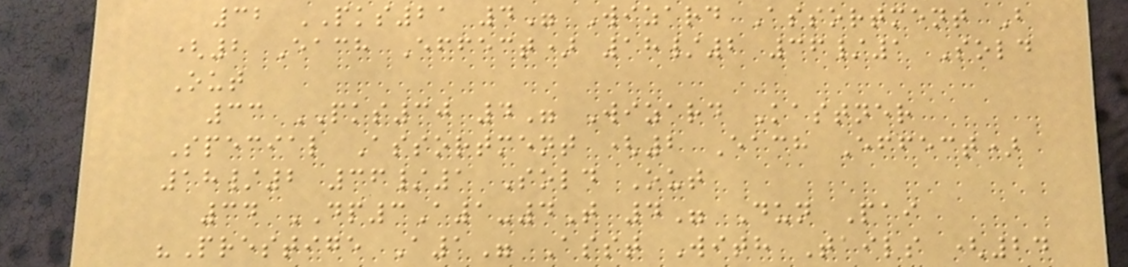32 PKS21 4" Wizard Assortment B
(2 Each Effect) 18/2 36/1 Sold
Out
33 PKS30 4" Wizard Kastner
Special Assortment (2 Each Effect)
18/2 36/1 Sold Out
34 DP3A1-4T 4" Dun Pai
"Prestige A1" Asst With Tails (24
